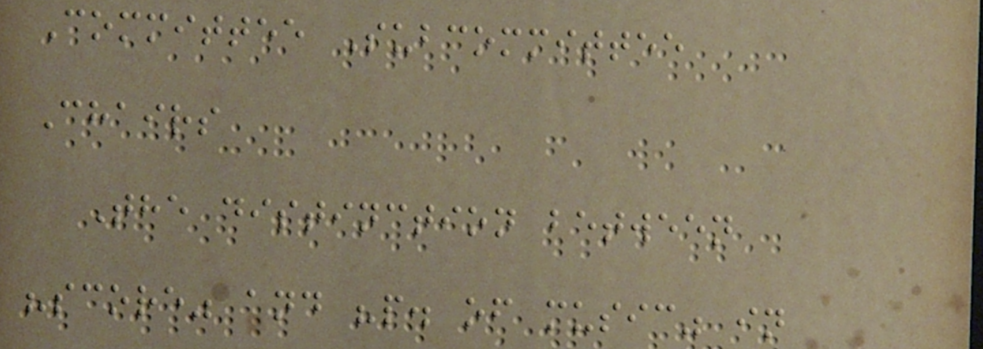Committee Subcommittee
Chairs
The distinction between
"score" and "p. of music" in
